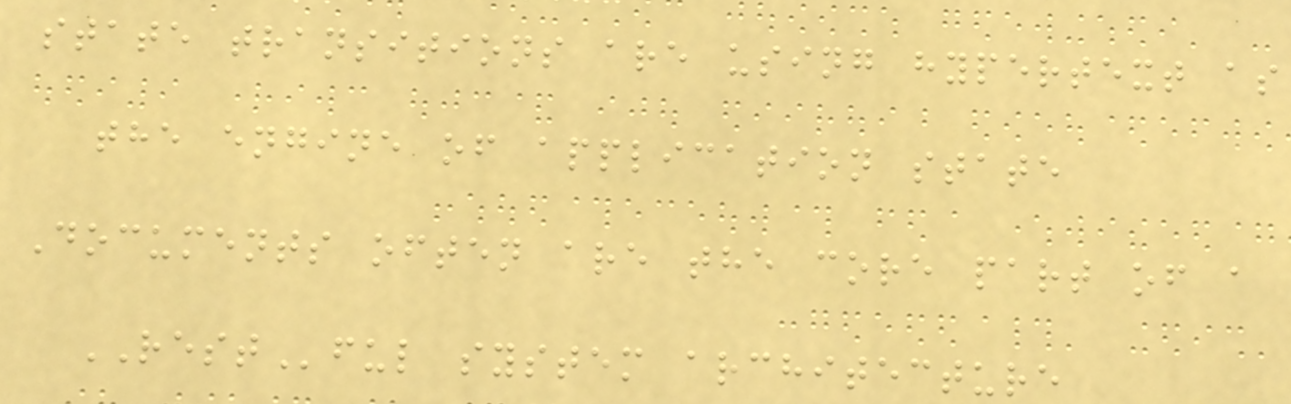state transitions are using hypertext as
the engine of application state
Documents often are the core part of a
RESTful system architecture
